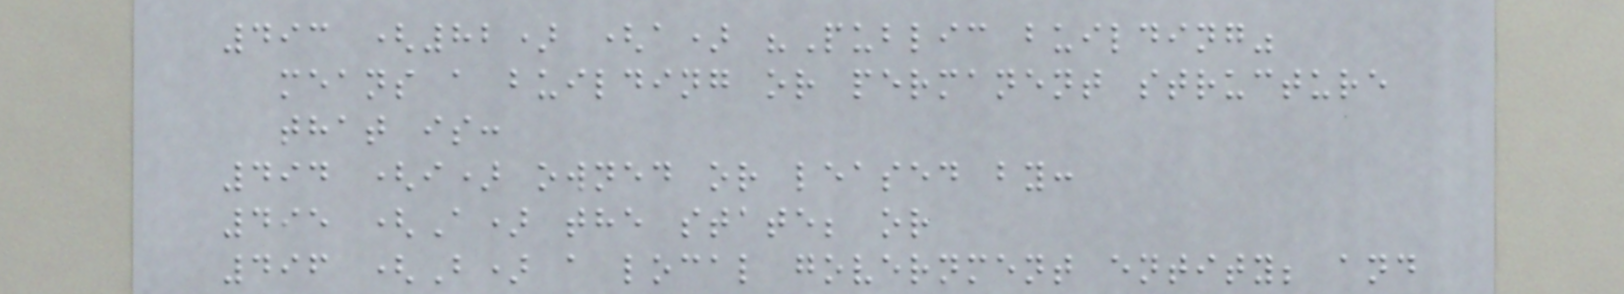493 (82) (a) "Public building"
means a building or permanent structure
that is:
494 (i) owned or leased by:
495 (A) the state; or
496 (B) a local government entity; and
